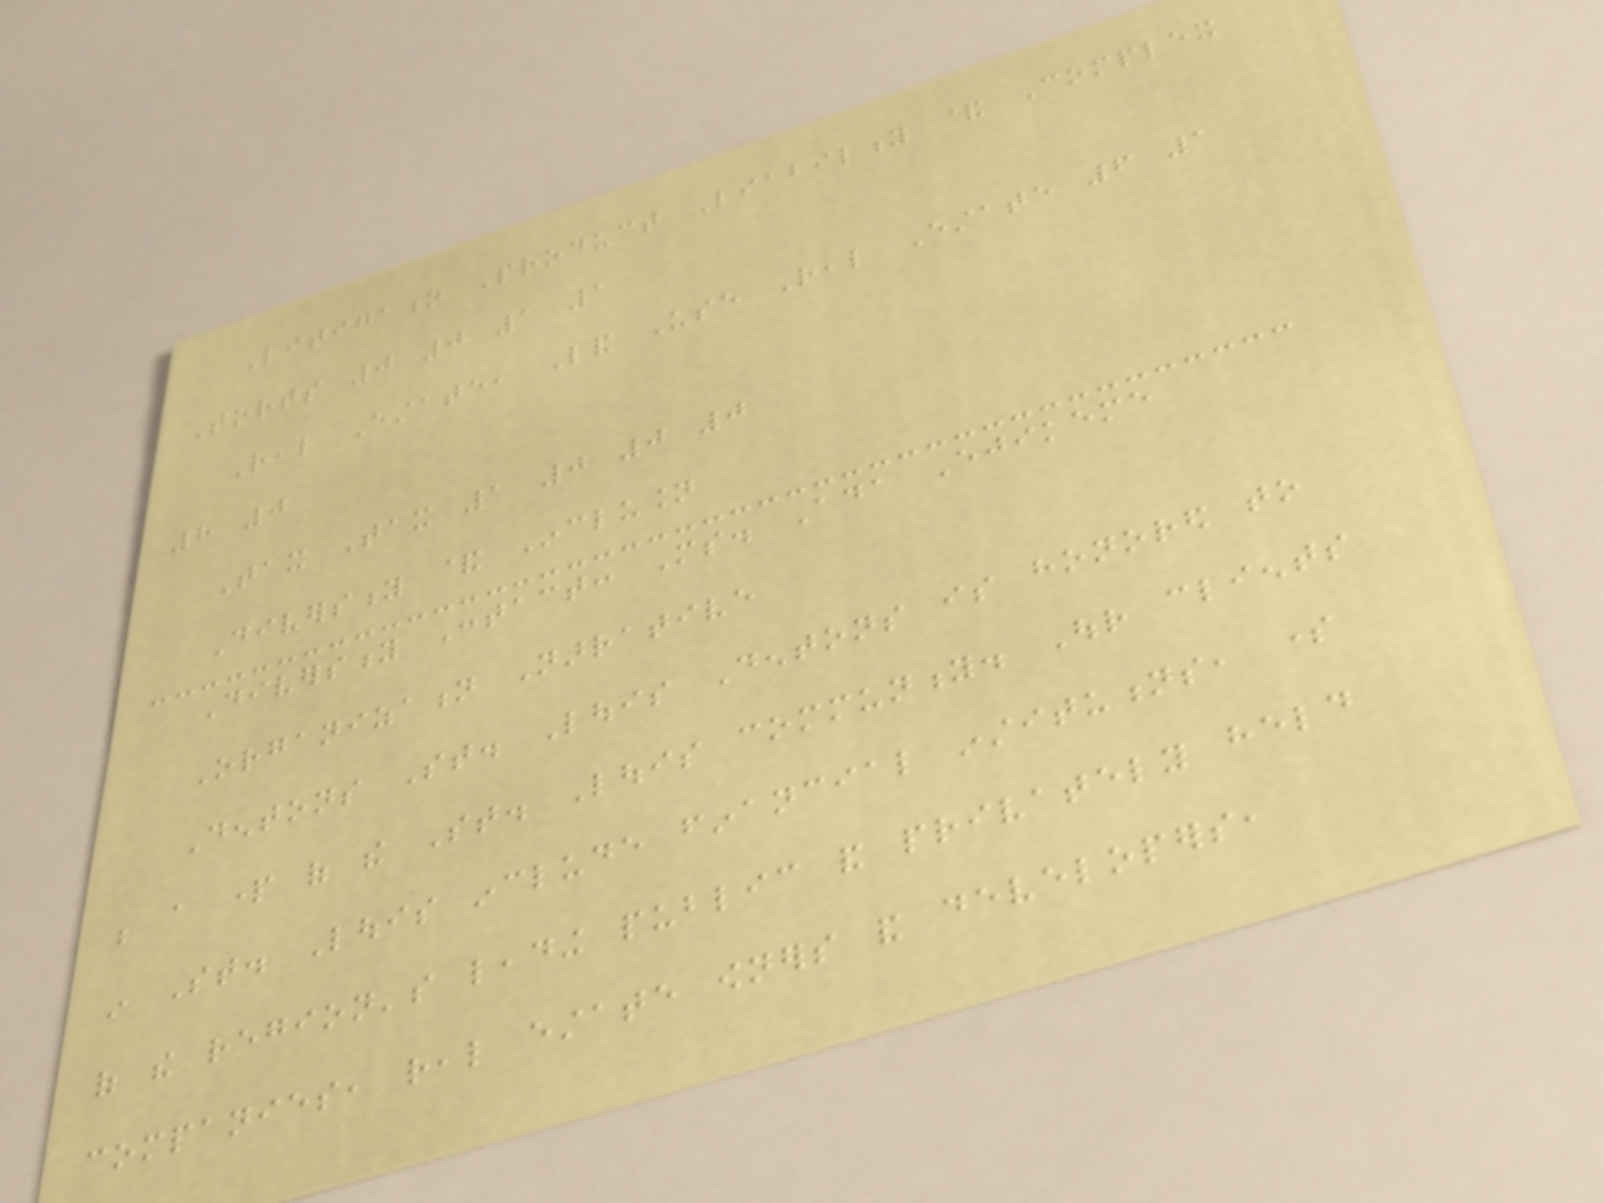Litigation Product Liability & Complex
Torts 0 0 1 1
Real Estate, Land Use Real Estate 6 1
8 0
Tax Tax 1 0 0 0
Diversity & Inclusion
Diversity Contact: Ms. Ada Ejikeme
Organization Narrative
Dentons St. Louis Dentons is honored to
be a part of the St. Louis community. Our clients
in St. Louis include financial institutions, some
of the region's leading public and privately held
companies, real estate owners and developers,
